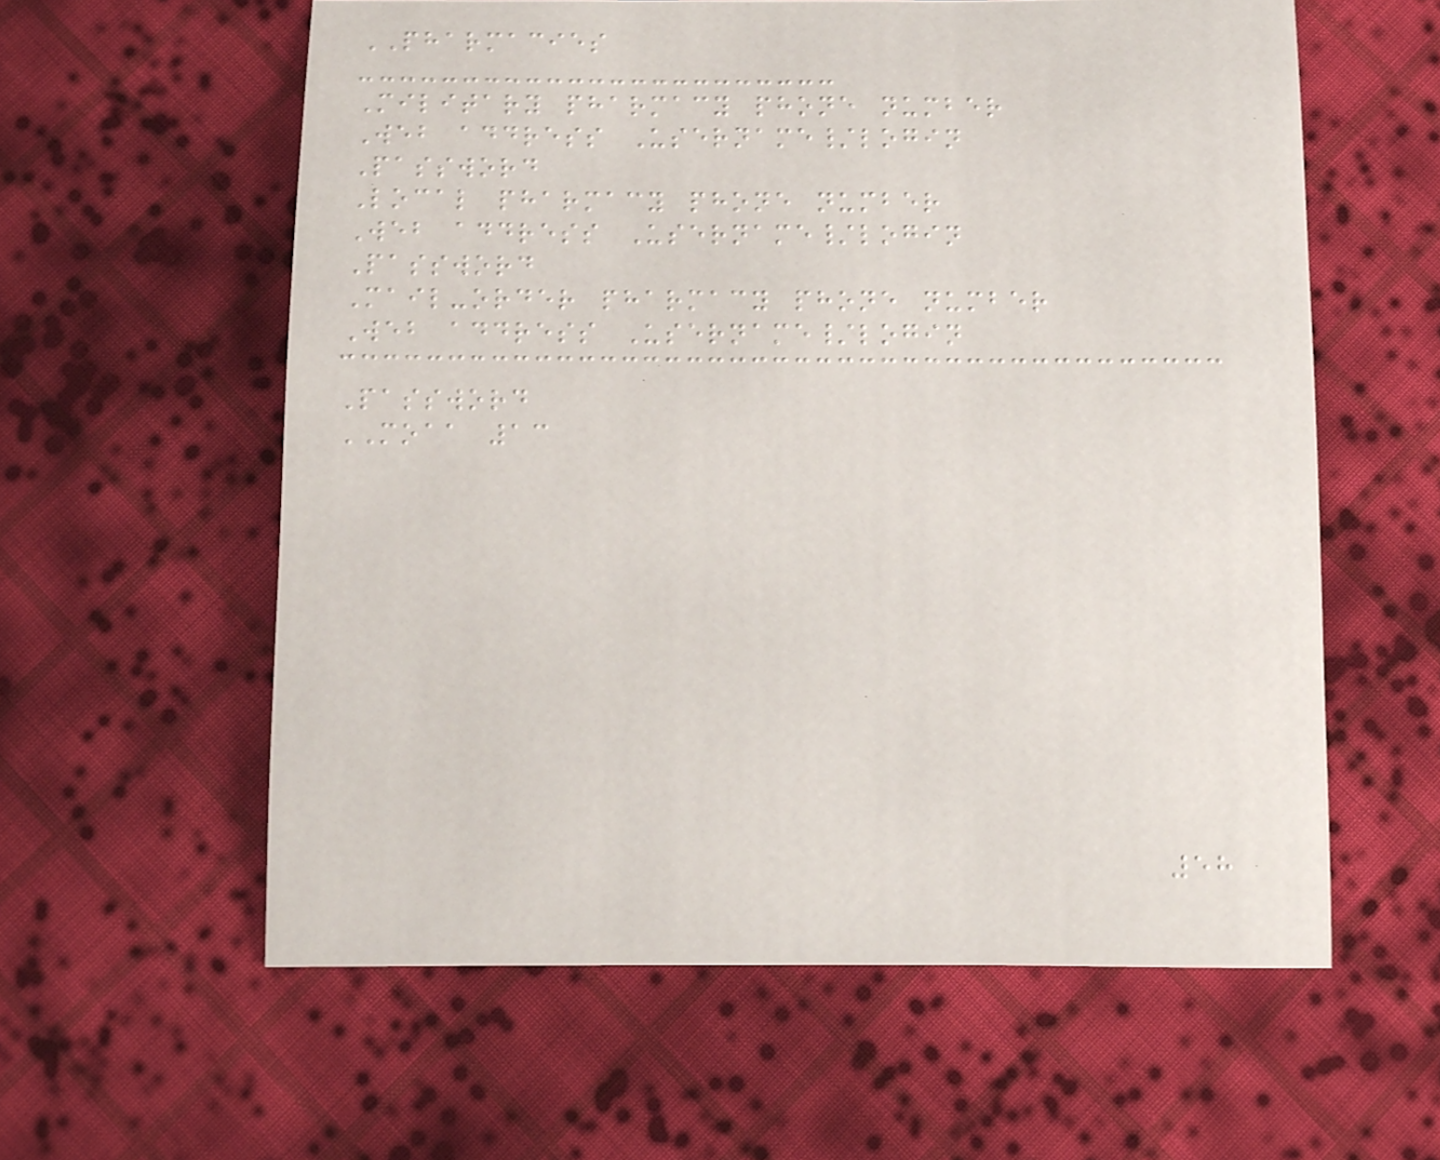PHARMACIES
Military pharmacy phone number
Web address Username/login
Password
Local pharmacy phone number
Web address Username/login
Password
Mail-order pharmacy phone number
Web address Username/login
Password
MOAA 13
58
